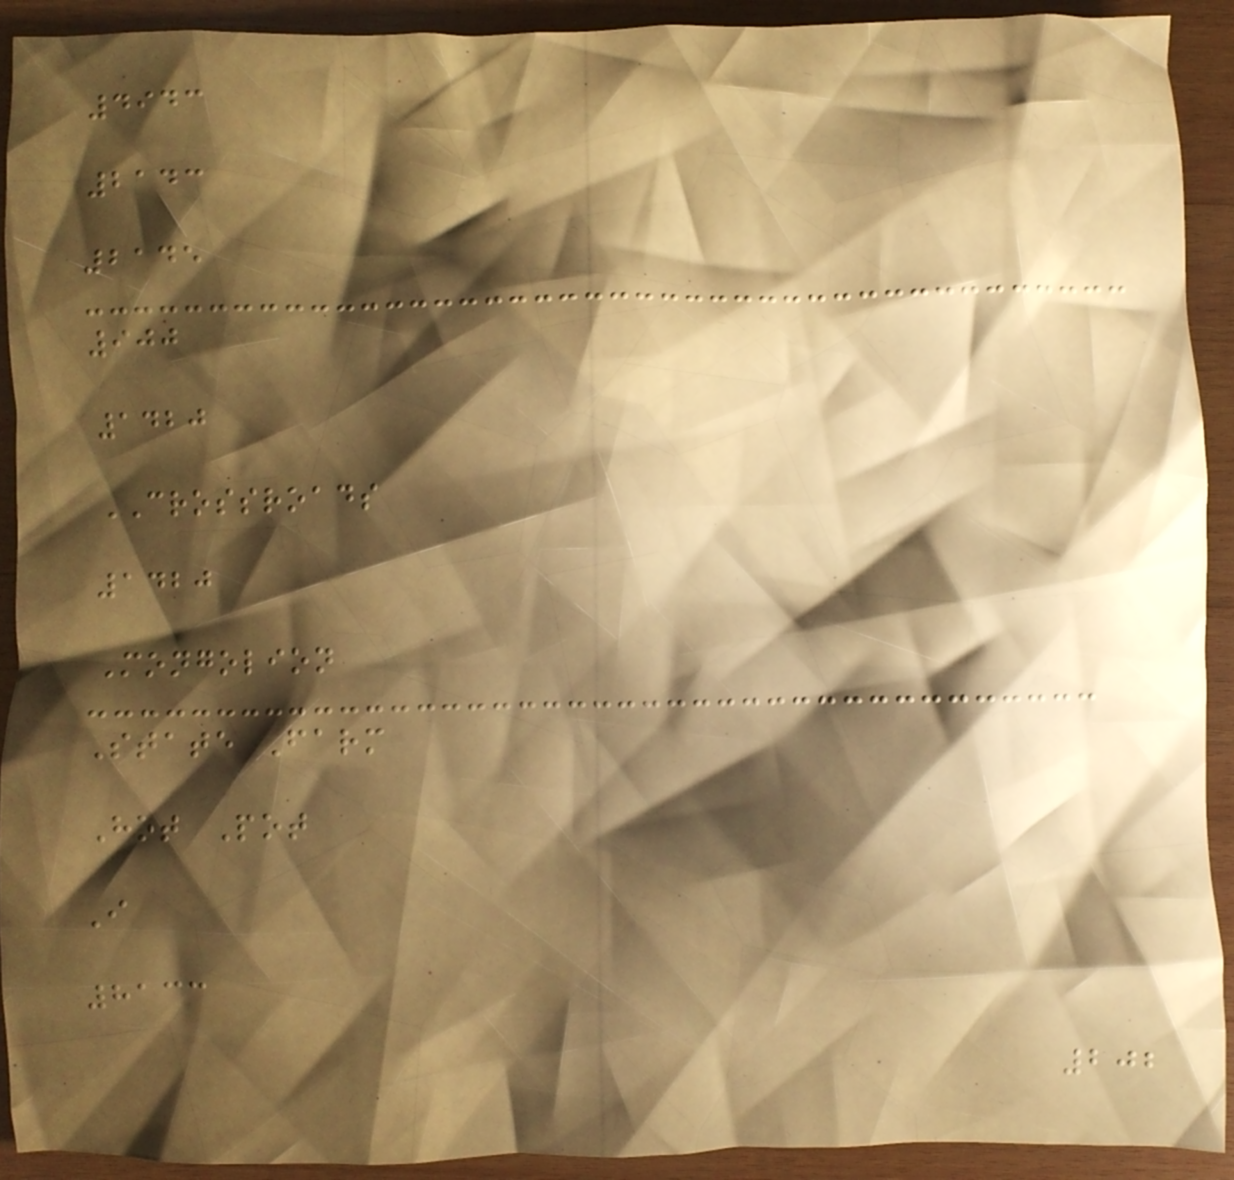4943
2143
2145
900
1420
CROSSROADS
1420
Mongolion
State Farm
Hot Pot
I
8133
202
